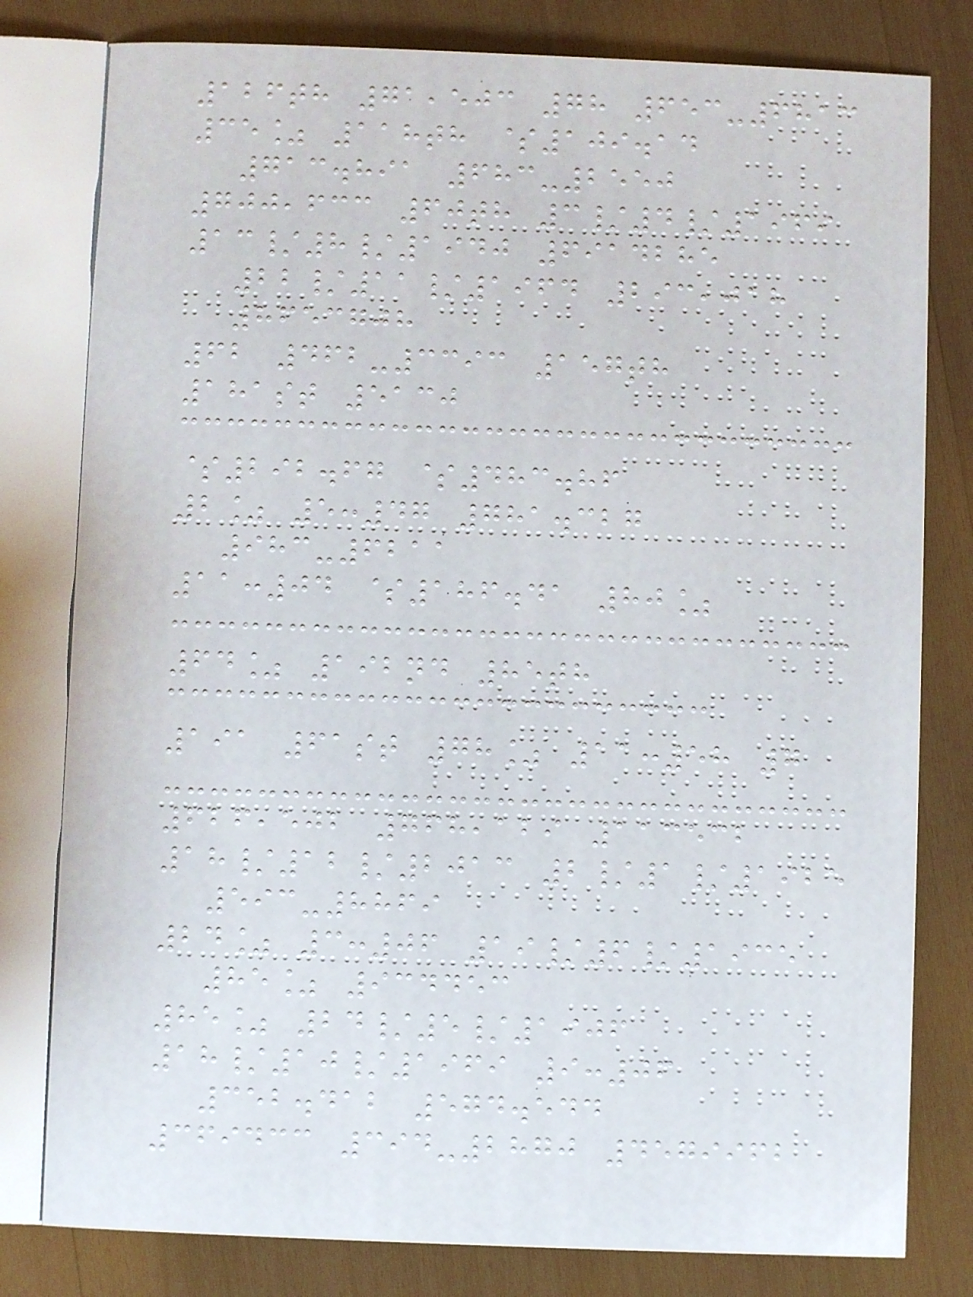126th 71,503 78 653-6813
35% 118th $109.14
713.891 683-2550
700,633 60th 3/4/1969
13/8/1940 6914285
22/11/1964 293,018
8653708
62 462-3393 157th
181st 5130
$292.67 $483.86
2% 5:47 781.327
983-6211
11:04 $186.41 80%
64% 192nd 85th
191 61st 78% 11:58 7
626,502 768,129 113532
18/12/2013 2/1/1925
593-8869
24% 3:06 19/6/1935
85% 934453
85% 24/5/1906
18/10/1969 9:06
352.412 574.544
369433 394-2870 4579962
